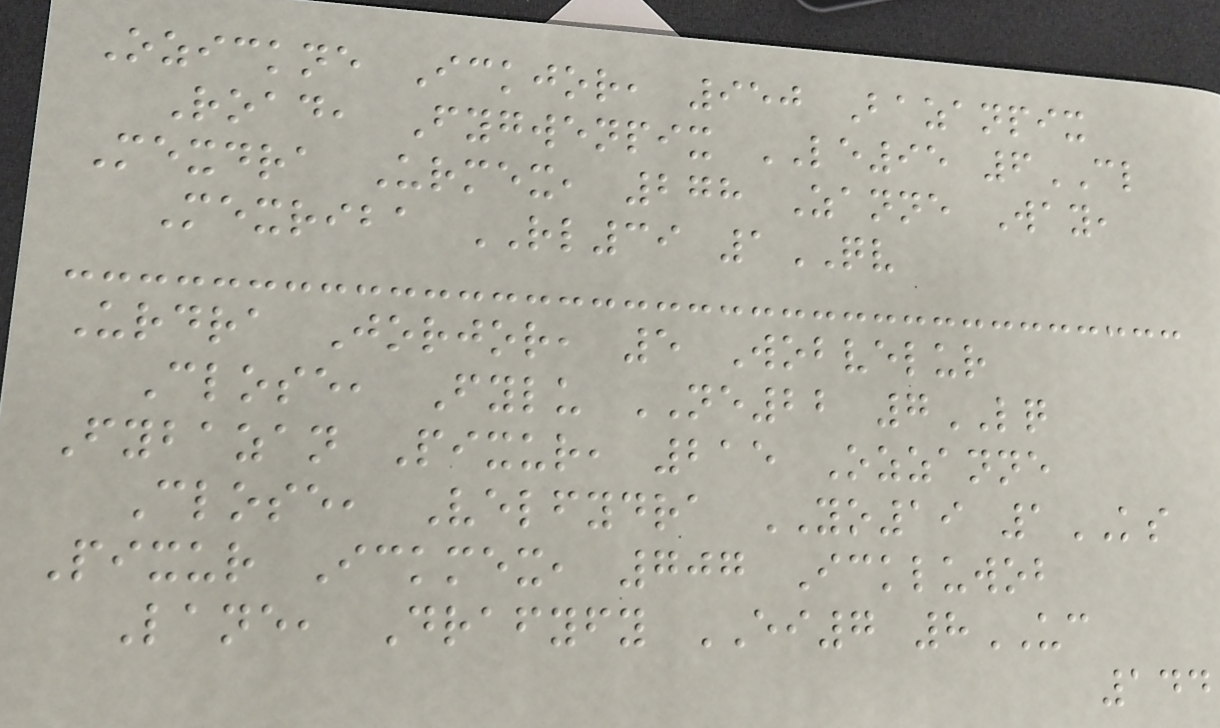Ozickne Ickjor, 950 Bazanpix
Road, Fygwenpix LE95 6CL
Mexdra Urmex, 278 Zanne Way,
Mexriba RL39 1QV
Urdra Jorjor, 5 Wobvelur
Close, Fylu NE22 7LQ
Fybazan Pixur, 215 Ozzanne
Close, Velfydra YO19 1KS
Pixur Ickmex, 707 Ickluwob
Lane, Drafyfy EI7 8UC
144
